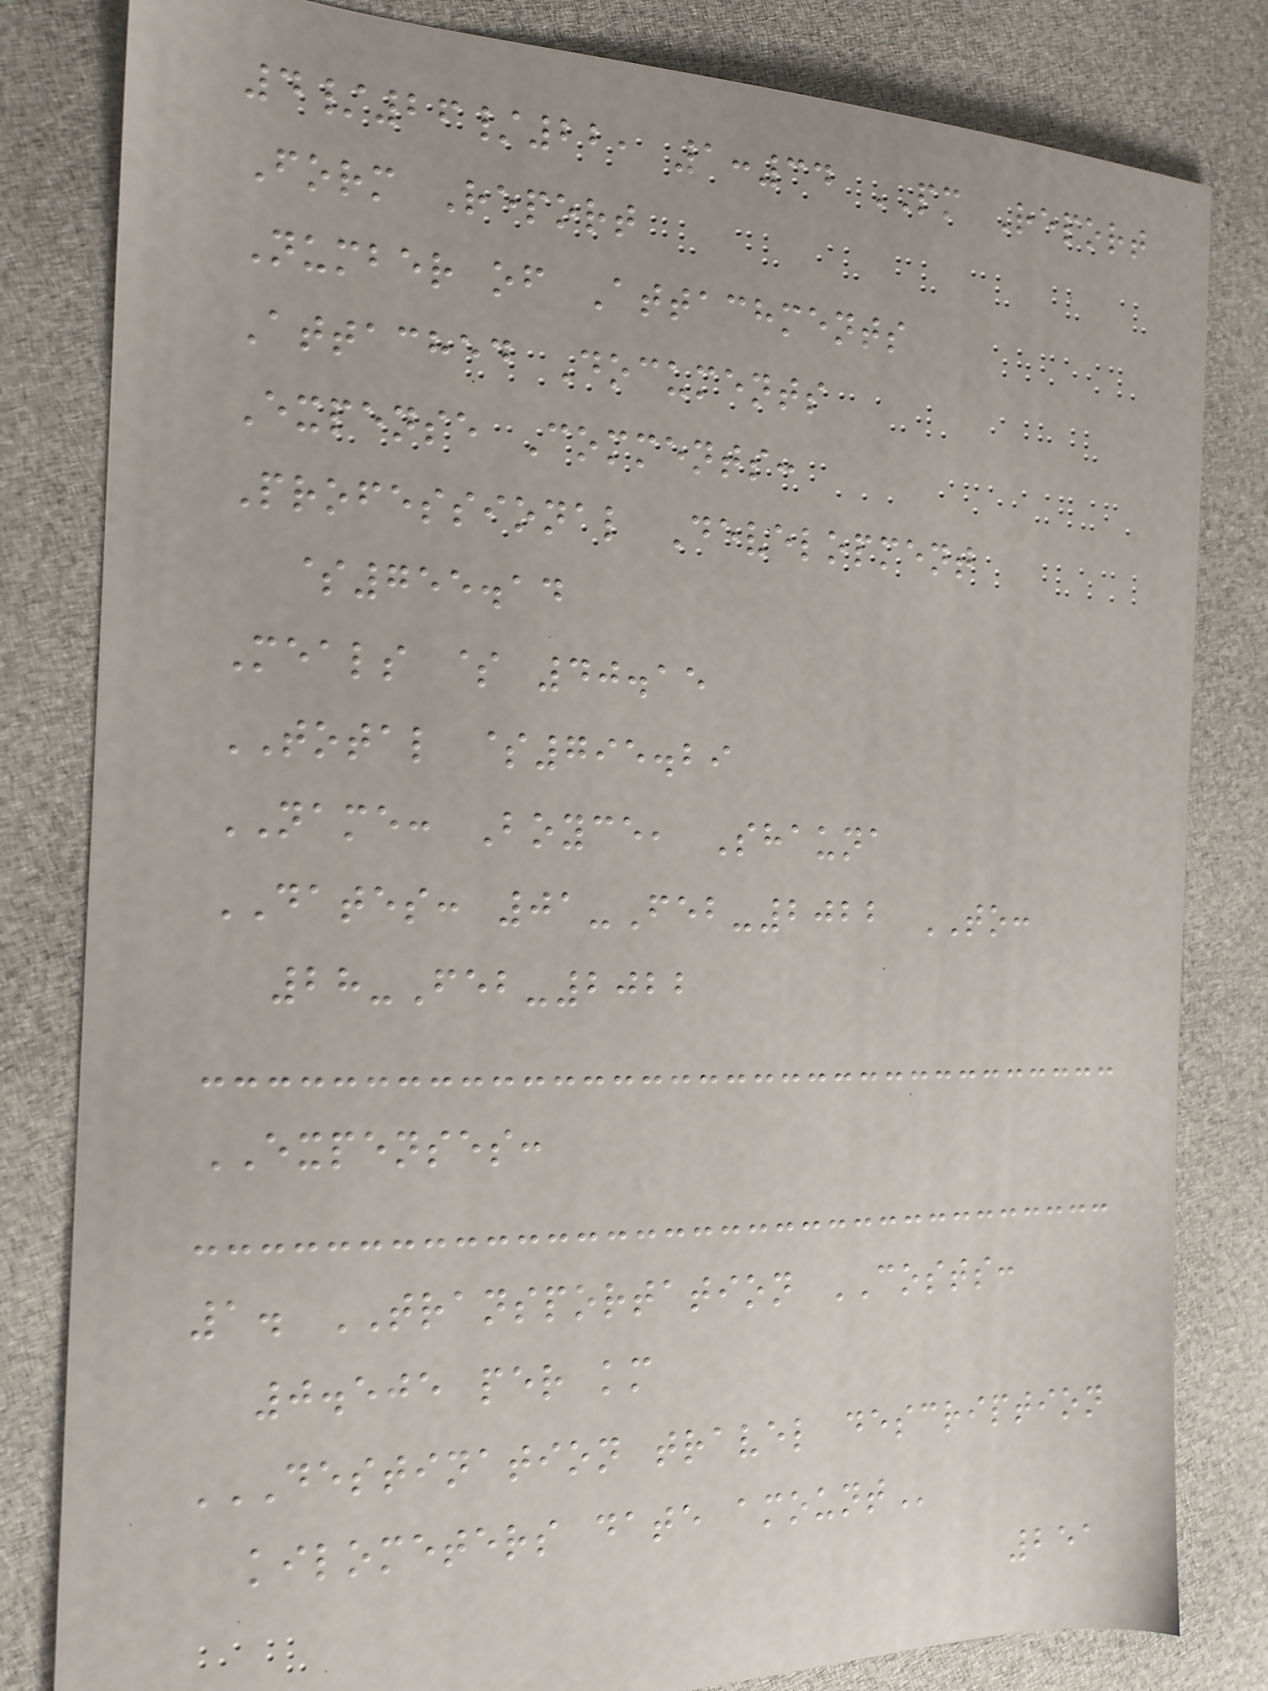4/26/22, 1:34 PM Report
Form Report
Number of Attachments
Attached Documents
Expense Comments:
Professional Development
$755.14
Meals $ 40.15
TOTAL $795.29
NAME: Boyce, Shauna
DATES: 01-Feb-2022 TO:
28-Feb-2022
EXPENSES:
1. TRANSPORTATION COSTS:
0.505 per km
DESTINATION TRAVEL DESCRIPTION
KILOMETERS DATE AMOUNT
251
